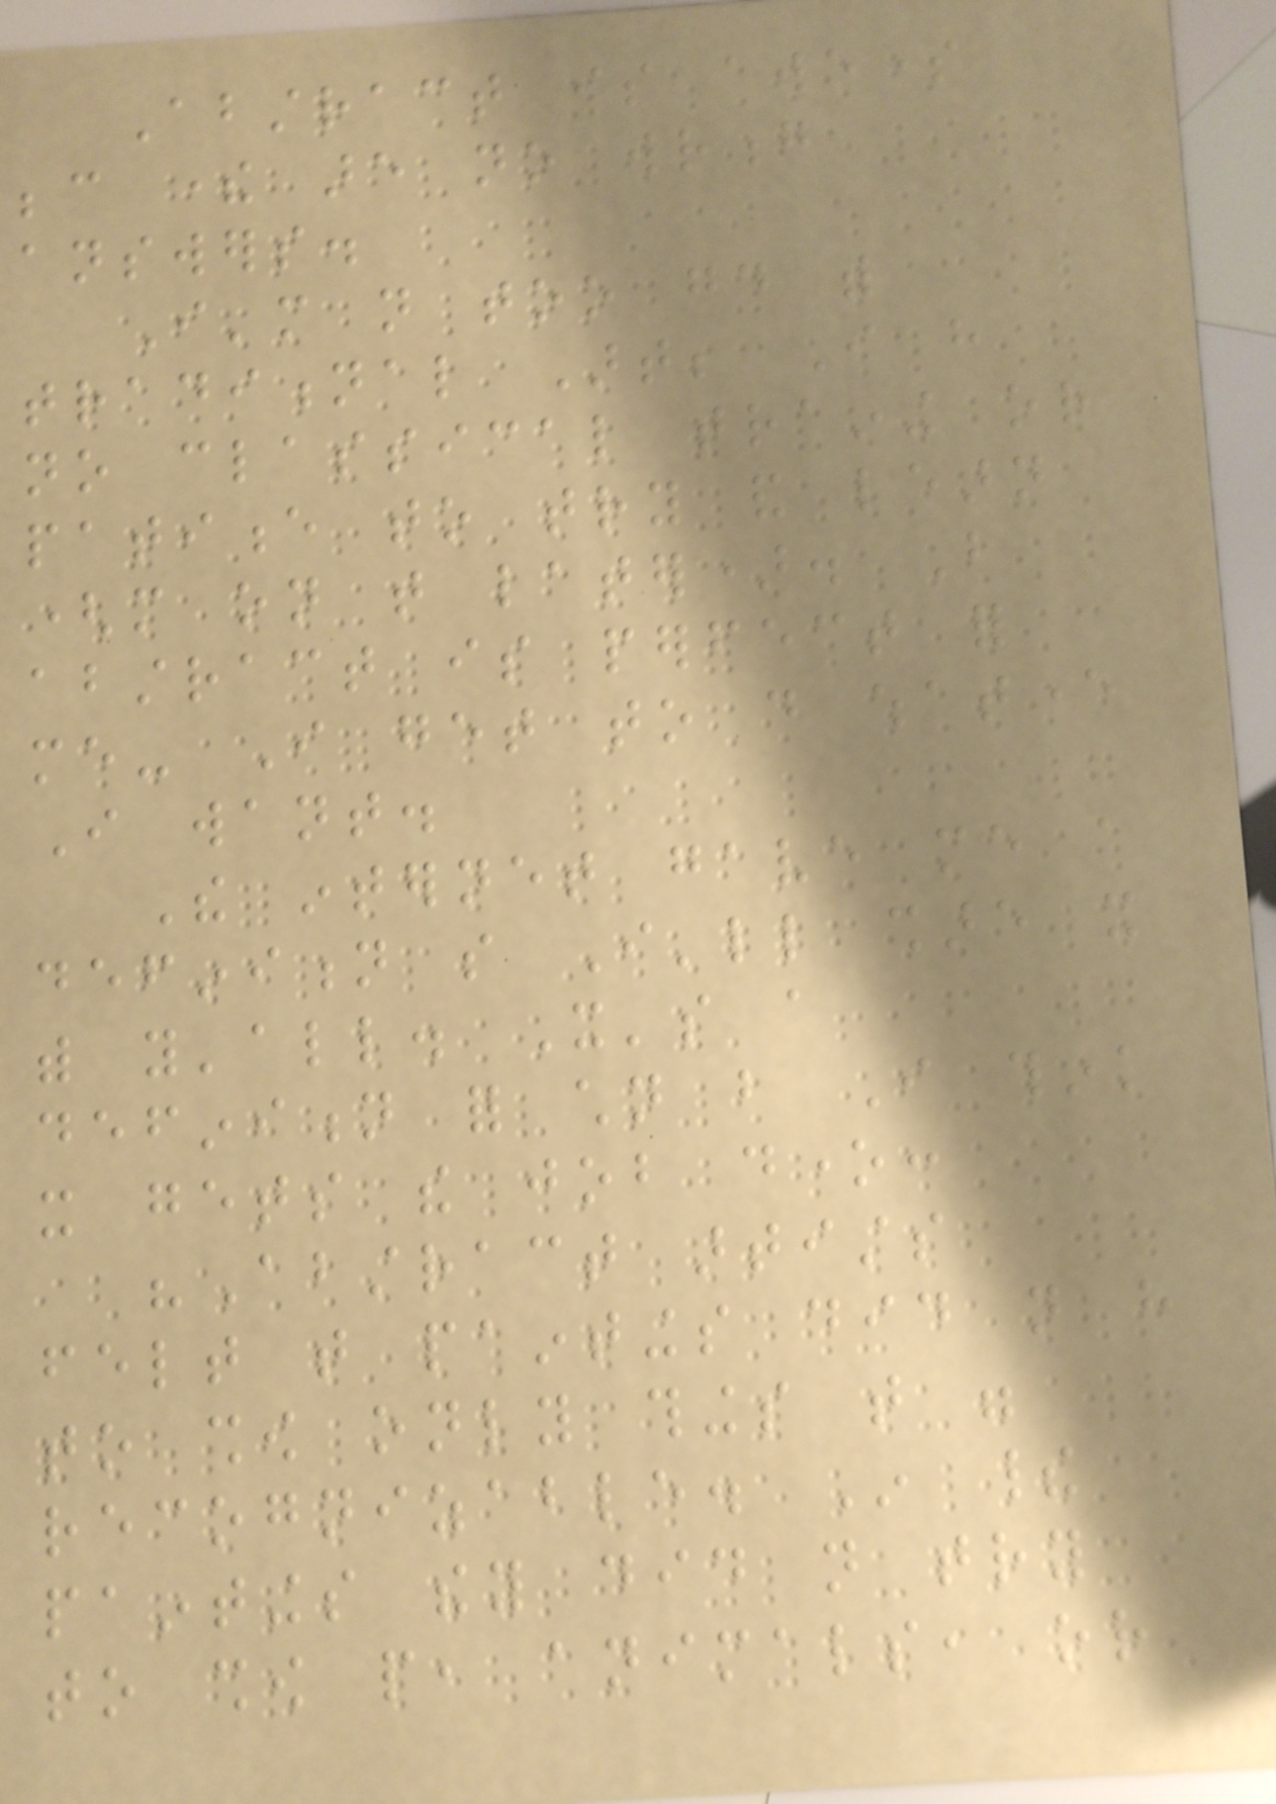Abstract is awesome
because there are no wrong
answers.
I'm not too good with
traditional Art; I have
no classical training or
patience to try and learn
(more on that later). But
abstract is perfect for
me- I get to do whatever
I want.
The internet gave me a
definition so I'll share it
with y'all. It's a
definition for children but I think
it gets the job done:
"Abstract artists
felt that paintings did not have
to show only things that were
recognizable. In their
paintings they did not try
to show people, animals, or
